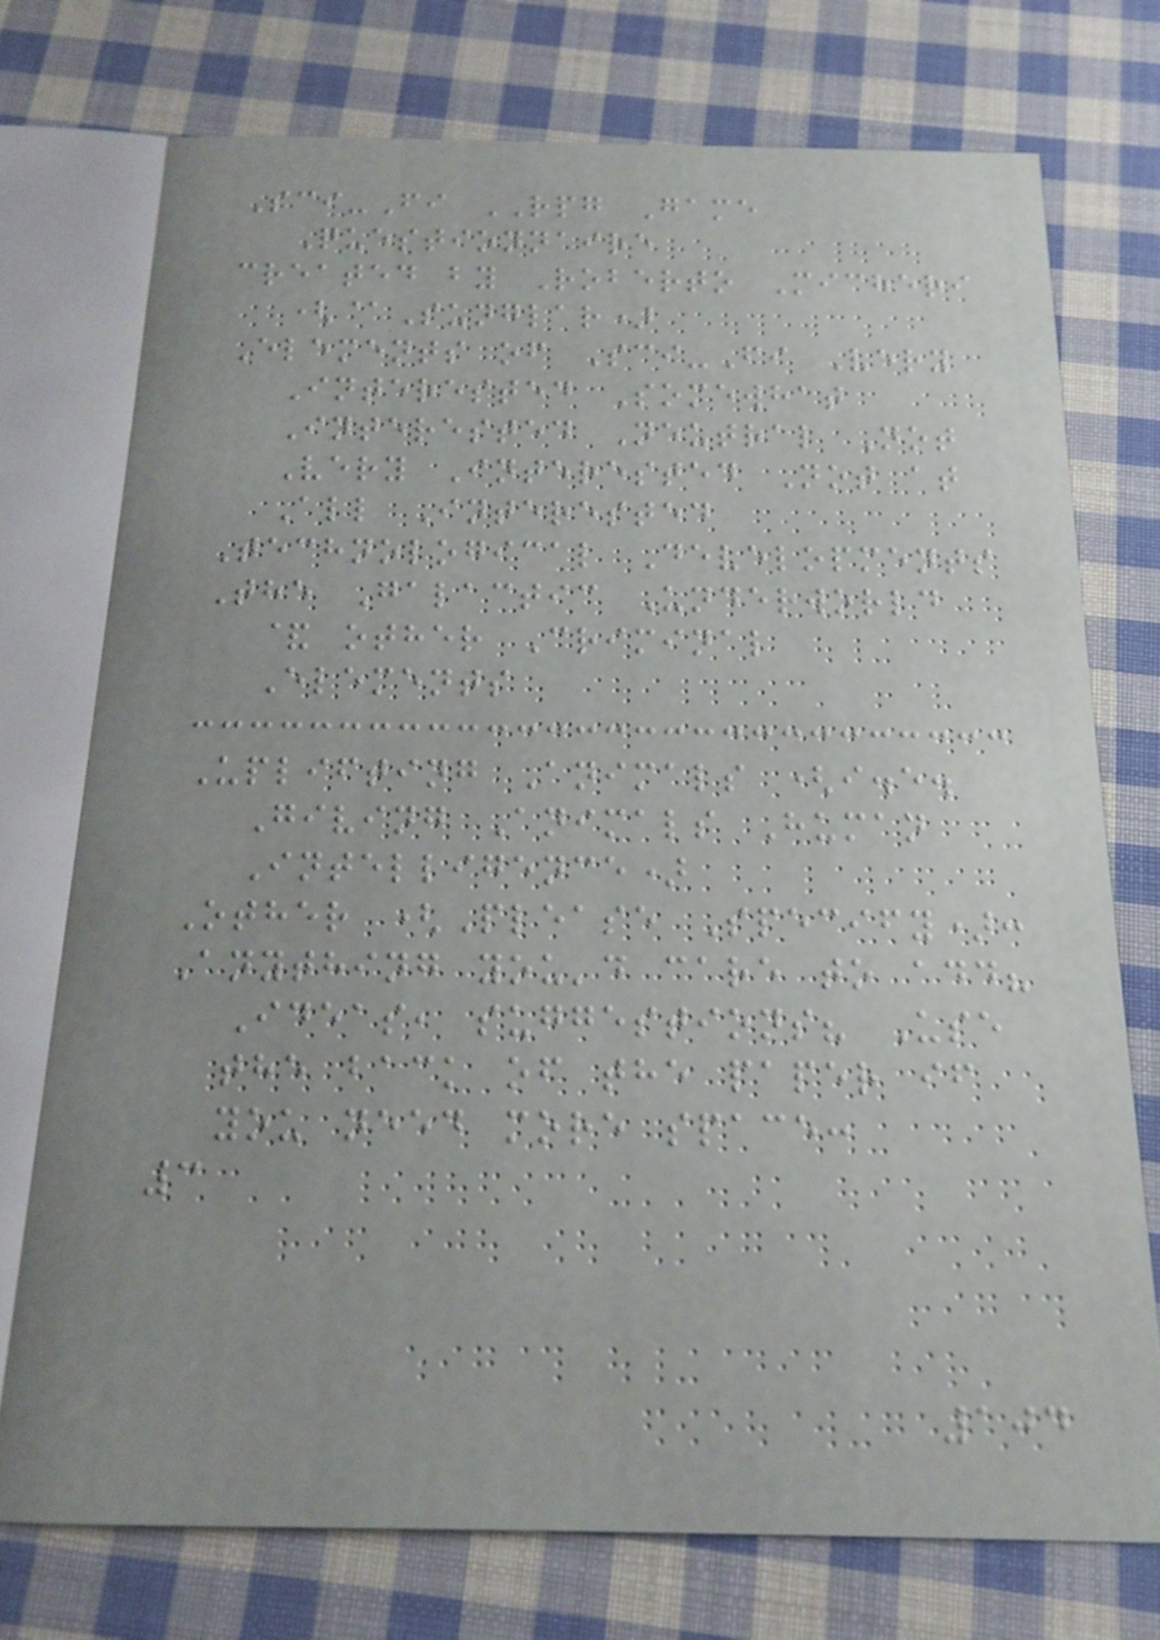Sci-Fi RPG Game
Questionnaire
created by Roberto Micheri
(@Sunglar)
Elements of Sci-Fi Very
Interested Somewhat
Interested Neutral Not
Very Interested Not at
All Interested
Technological Developments
The Galactic Underworld
& other Criminal
Elements
Uplifting Animals (i.e.
Giving Animals Human
Intelligence)
Other (Please Specify):
Anything you'd care to add?
Ideas, suggestions? Use
the back of the paper if
you need more space:
3
104
